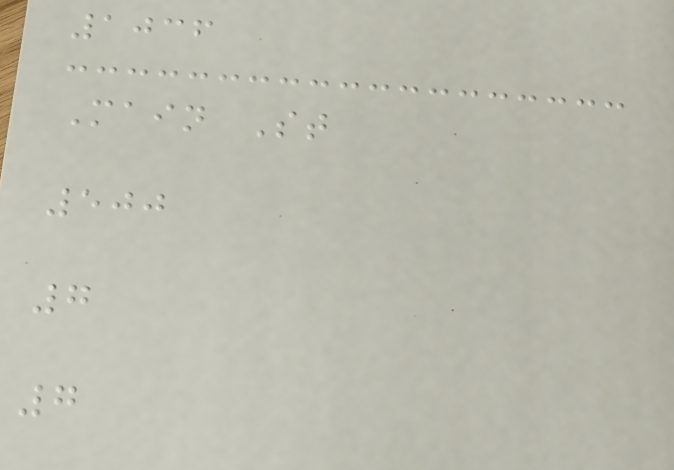1036
Main St
500
7
7
